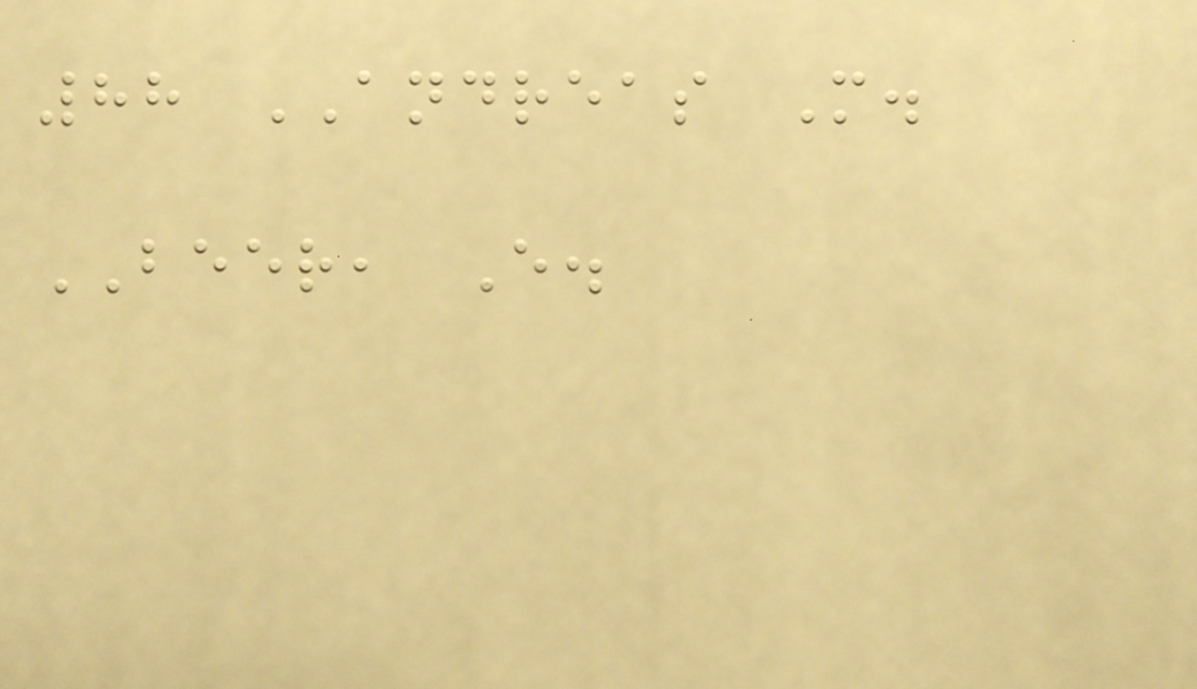88 ANDREAS M.
BEER, E.
